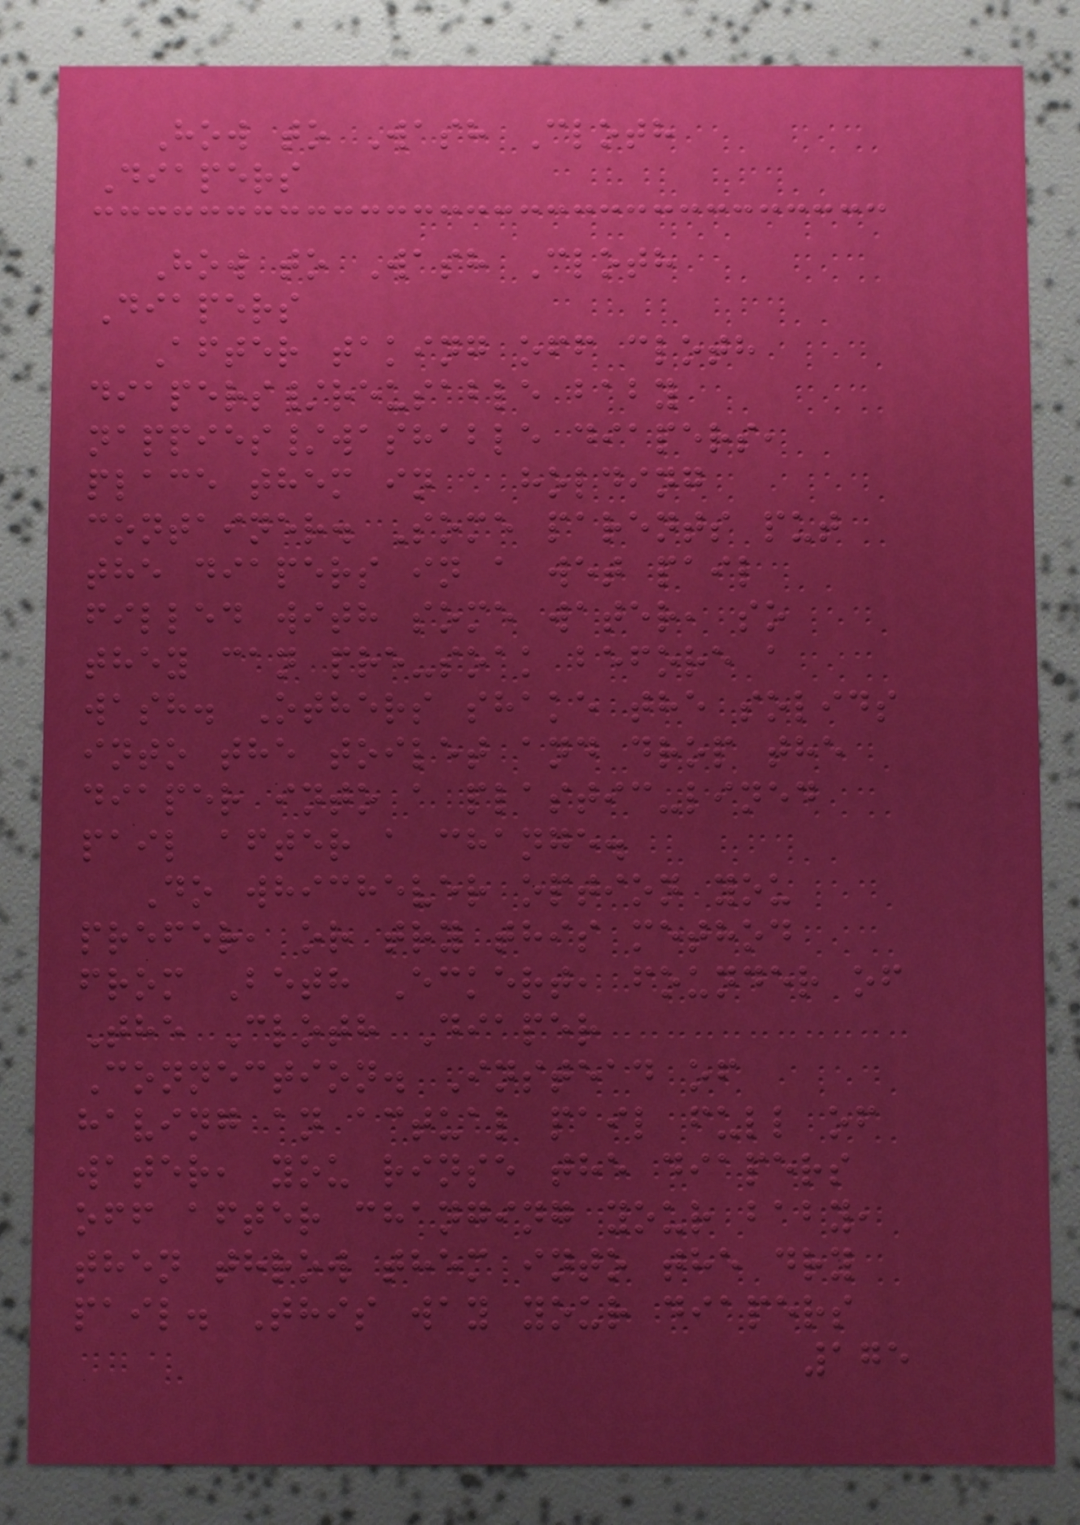How to Wash Cloth
Diapers
How to Wash Cloth
Diapers
After taking off cloth
diapers/reusable baby
nappies/washable diapers,
place them in a holding
container. Some parents put
the diapers in a wet pail
filled with some water, so
they can pre-soak before a
wash. Others shake the solids
into the toilet and drop the
diaper into a plastic-lined
pail after a change.
Do whichever option you
prefer, or try this method
from Beth Eckert, founder of
The Cloth Diaper
Connection. Instead of
having an actual pail full of
water, you rinse the diapers
off after changing your baby,
then throw them into the dry
pail. This way your diapers
175
